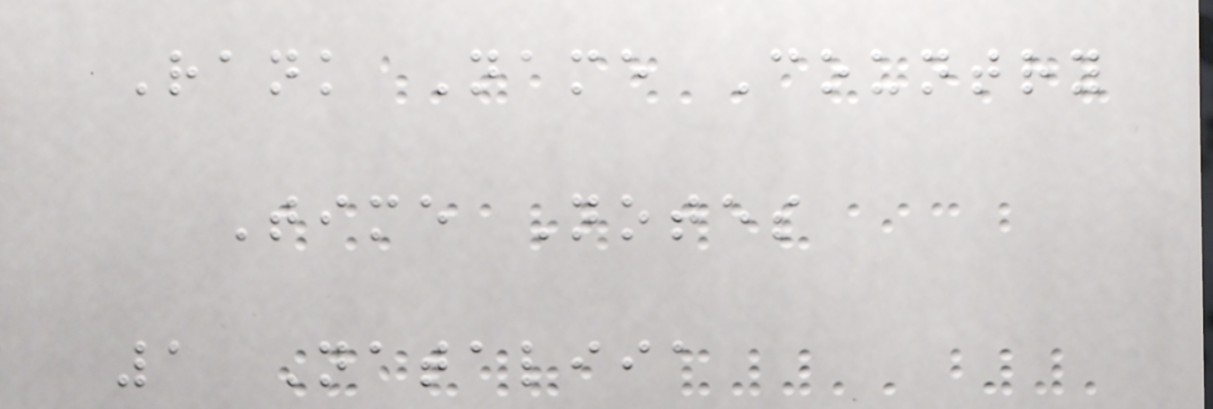Rank Name Country
Time Notes
1 Nataliia
